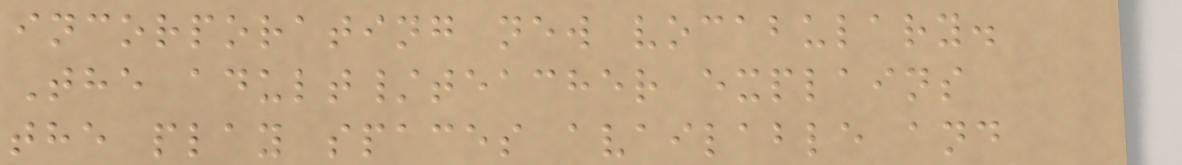incorporating new vocabulary.
The adult/teacher explains
the play spaces available and
